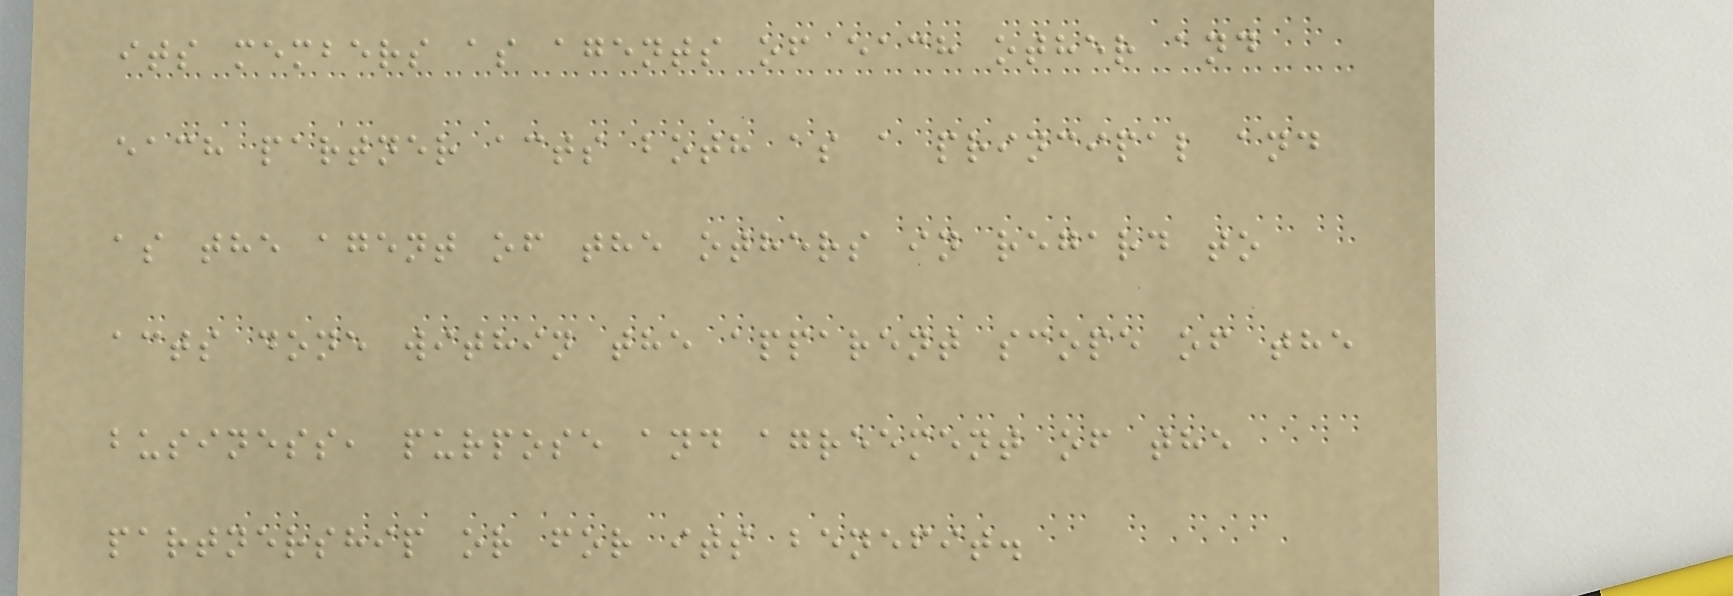its members as agents of each other and
each partner acts both as a principal and
as the agent of the others in regard to
acts done within the apparent scope of the
business, purpose and agreement of the
partnership or for its benefit.
